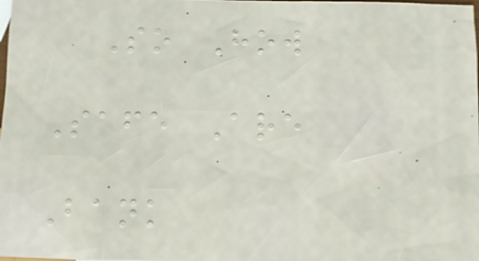So How
Safe Are
Bank
